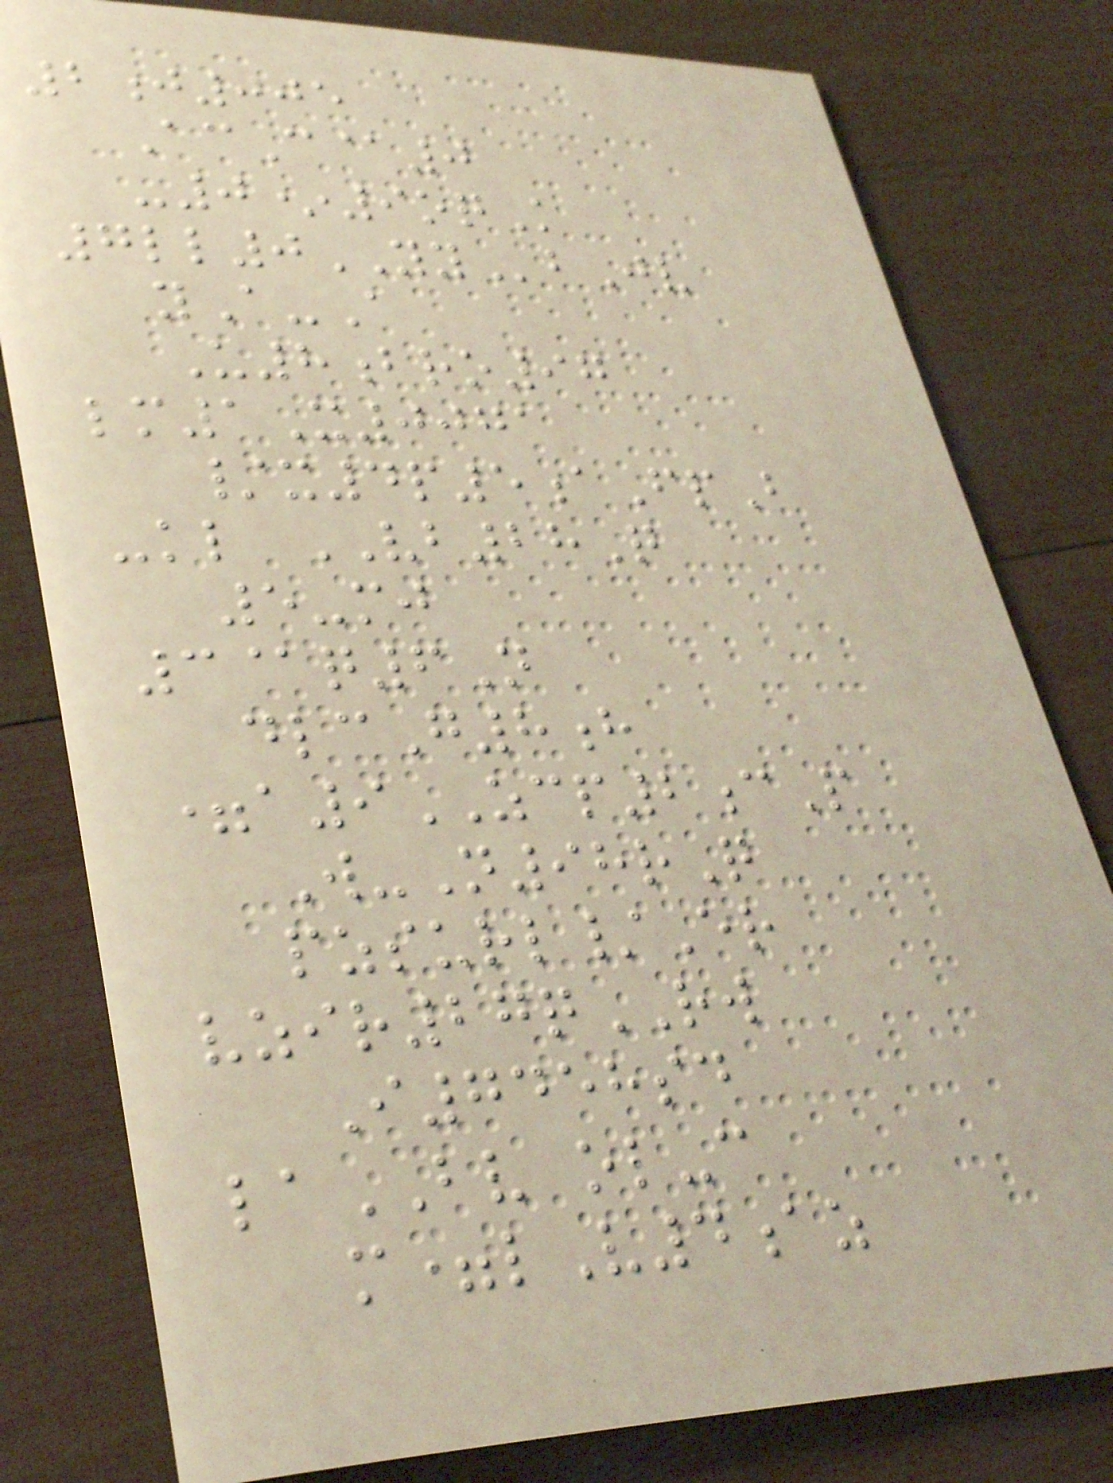2j005
AcC@0
-0*9oqK
7ll0YYbJv
yA-A
U8bro97
lm1X0071
/x4p5aFpB
-kl VB28Q
5-mj
3@q6N
dlcG8h
=a9ZCP2cP
W-N98rQ
pzsurl/Er
vzir27qRW
I7458sd
laBV ol-c
m=lV4az
